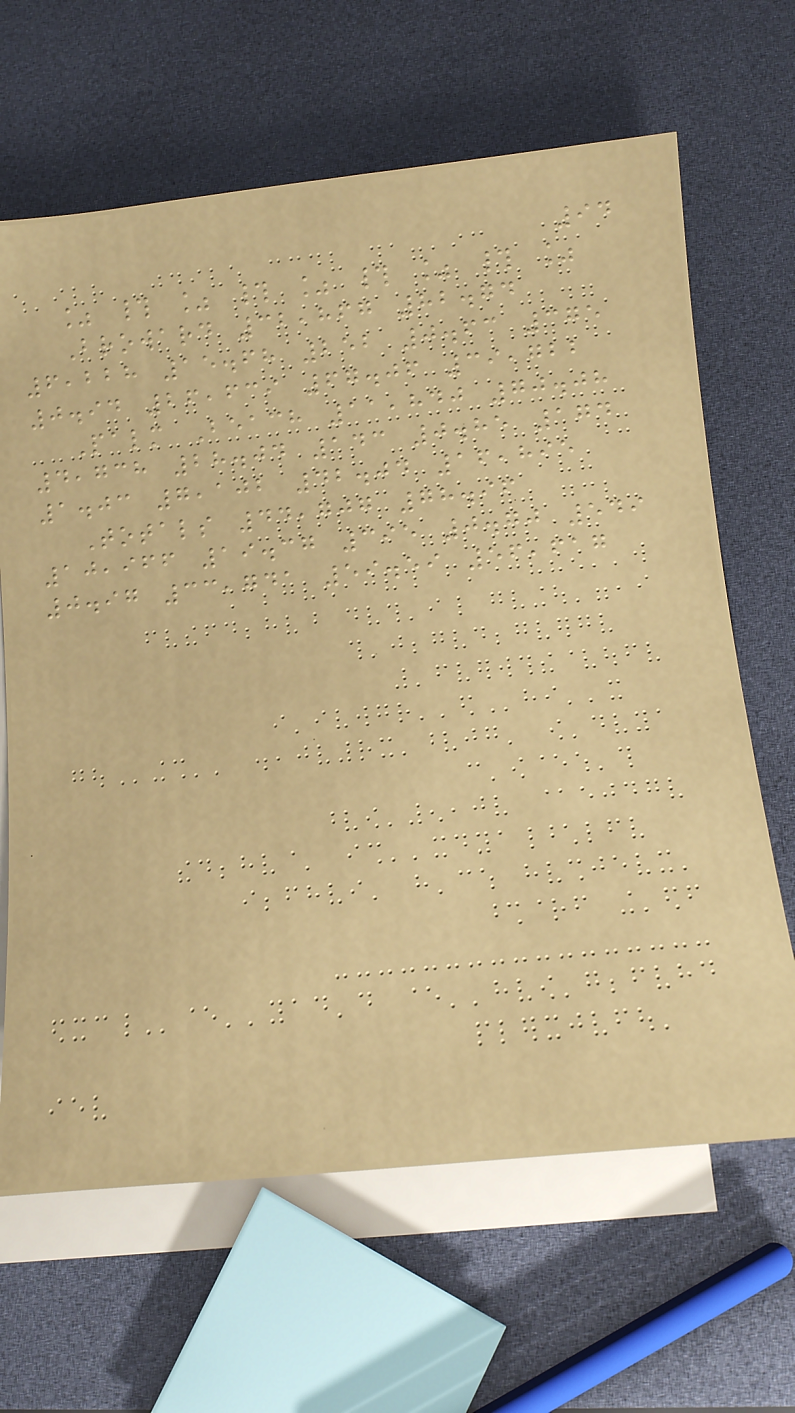94
% # % # % # % # %
Broward 32,867 82.74
6,228 15.68 252 0.63 375
0.94 26,639 67.06 39,722
Palm Beach 11,840 70.08
4,738 28.04 143 0.85 174
1.03 7,102 42.04 16,895
Totals 44,707 78.96
10,966 19.37 395 0.70 549
0.97 33,741 59.59 56,617
